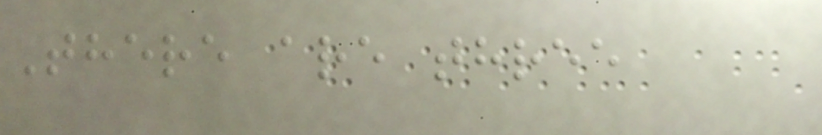There are three
